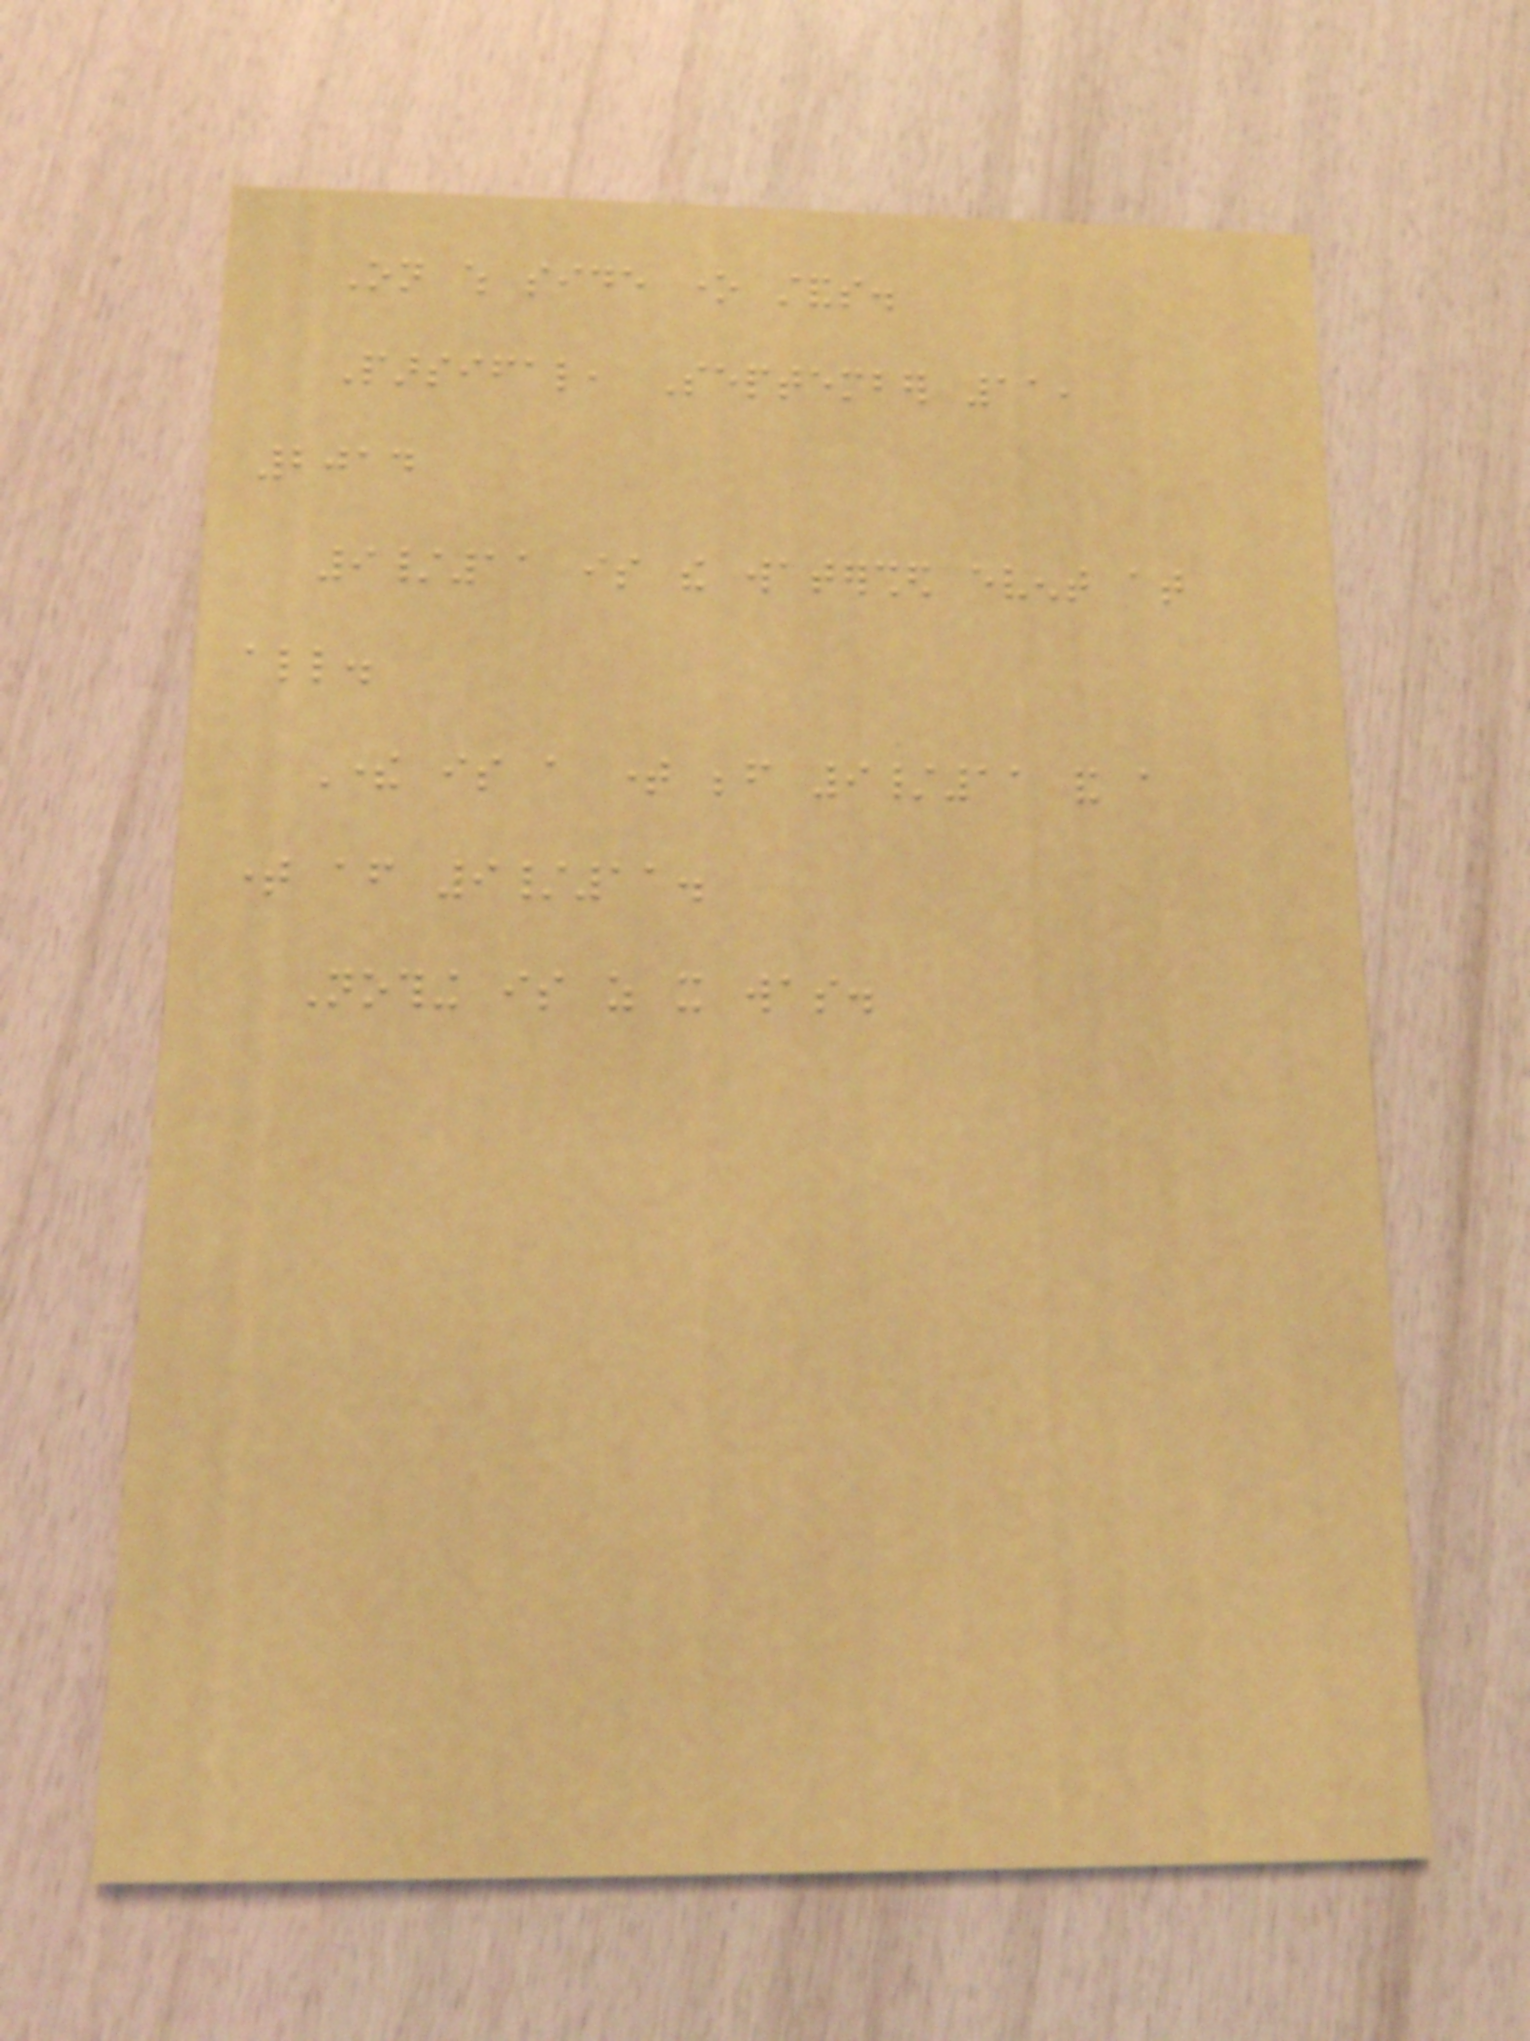On which side one stands.
Parsifal, September 11,
2014
9/11 is the watershed event at
all.
There is a time before 9/11 and a
time after 9/11.
Nothing is as it was.
